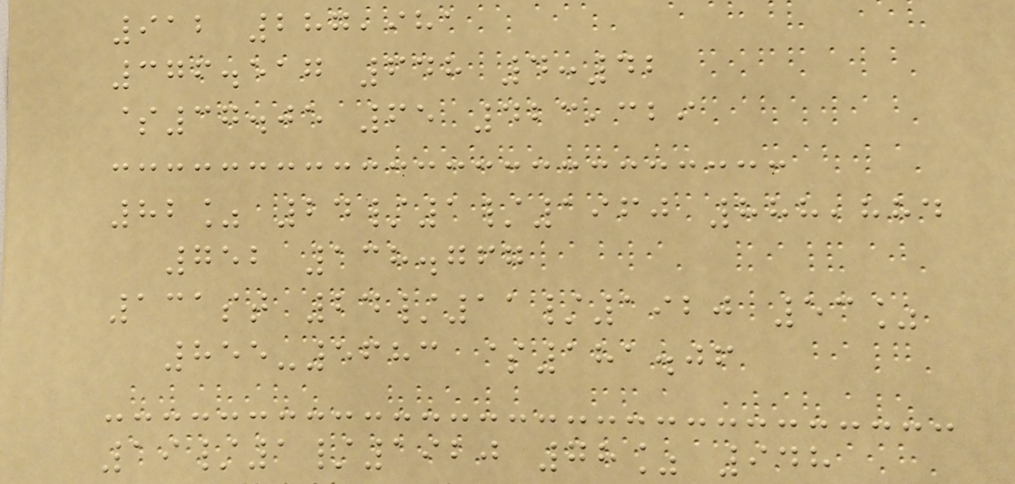912 287,981
376.517 648 4:42
$37.05 65 423,329
82% 24/1/1960 888,884
752 138.767
131st 24/11/1920 53%
855-5683 $181.06
19/1/1920 78% 948
